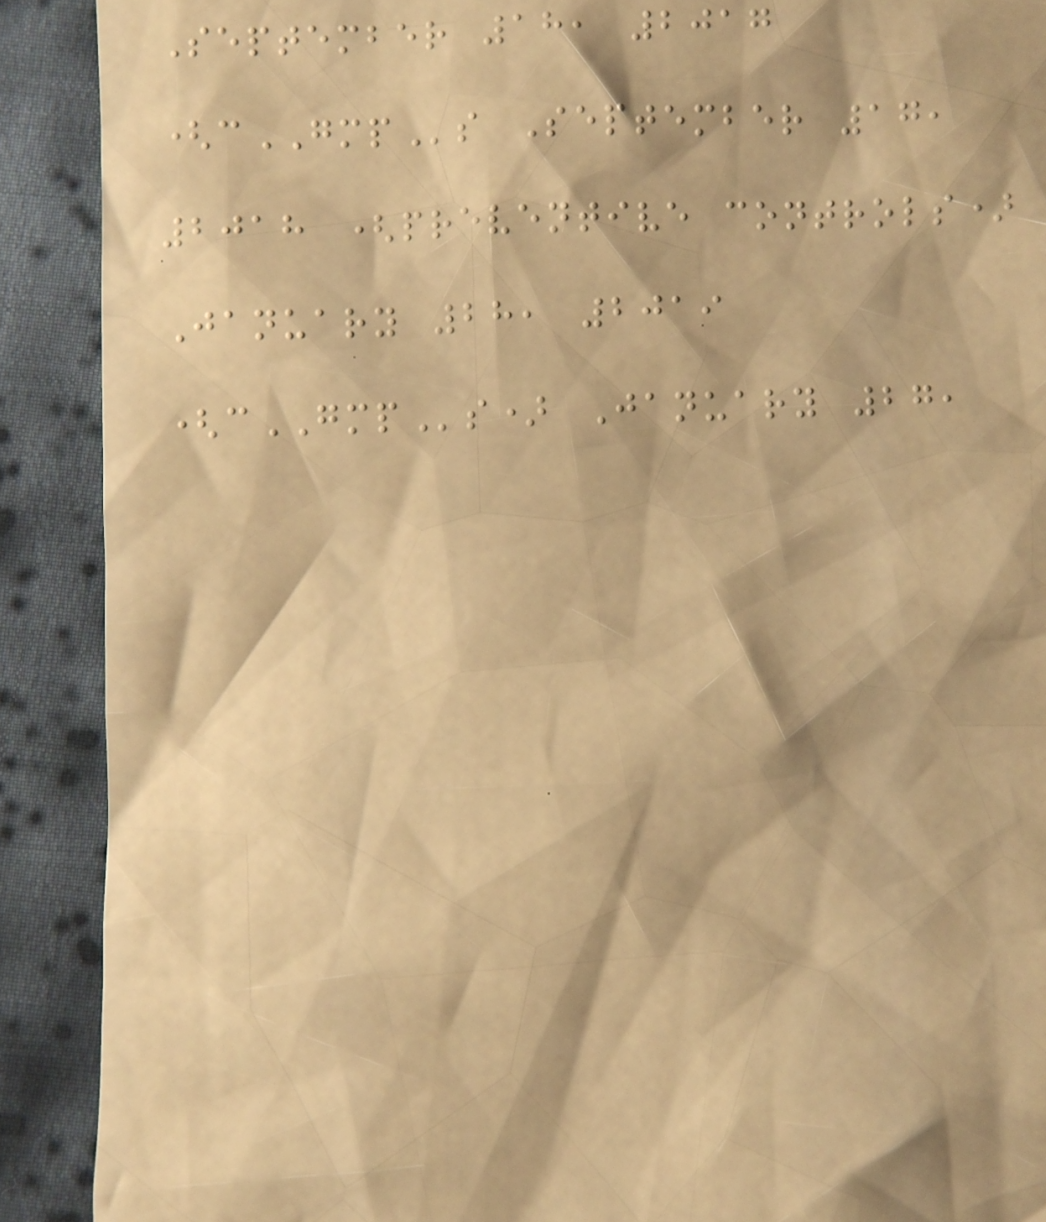September 18, 2017
(cGMPs September 17,
2018 (preventive controls)
January 28, 2019
(cGMPs) January 27,
